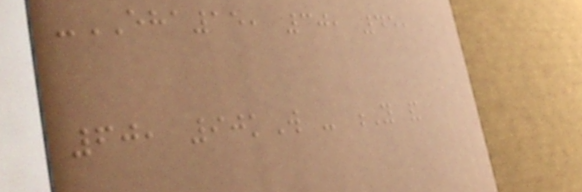-EHA15, 30, 45,
60, 90kW - Y and
